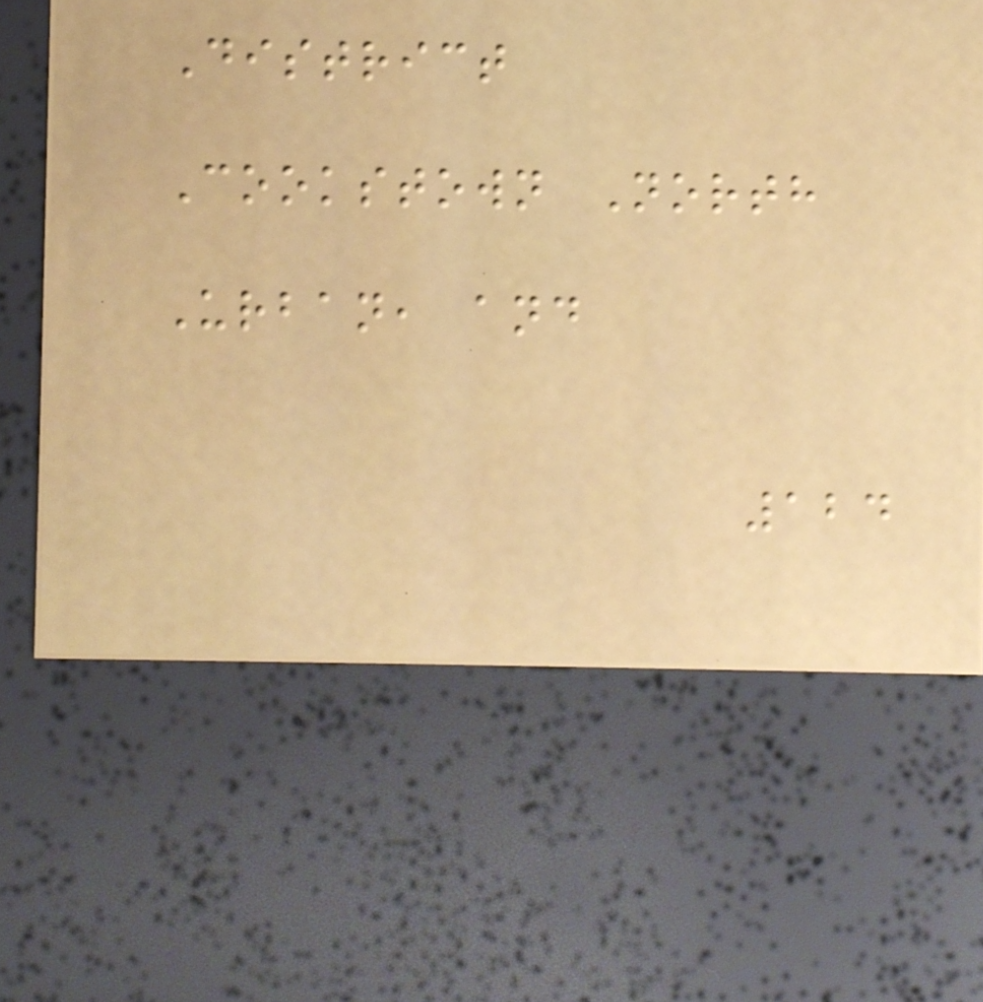District
Cookstown North
Urban, and
124
